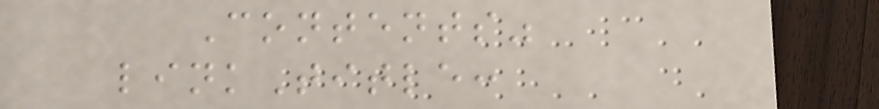Contents"
linkTitle:
